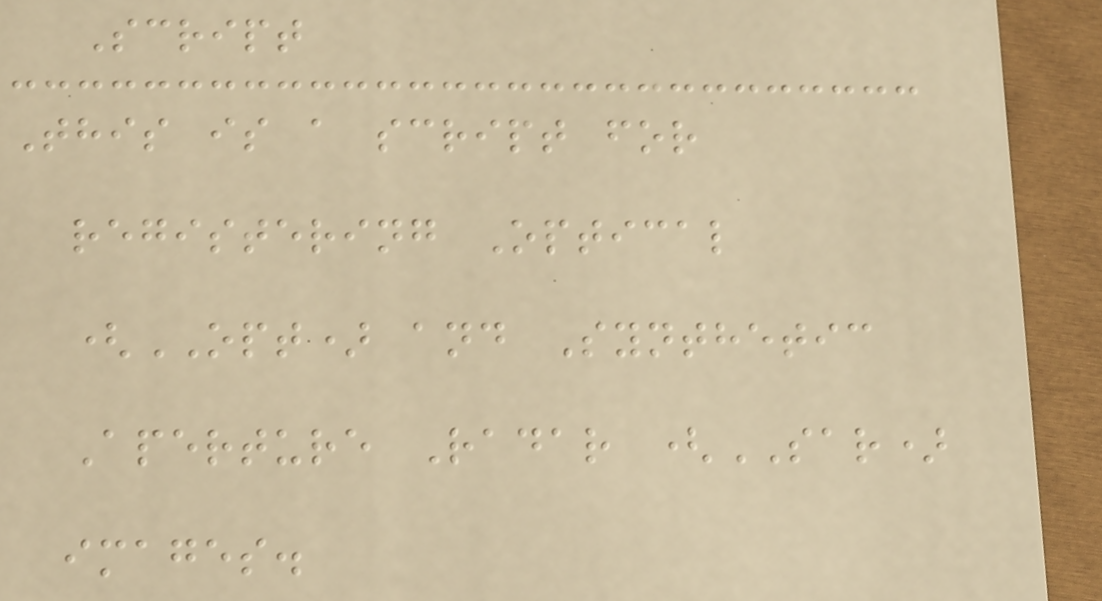Script
This is a script for
registering Optical
(OPT) and Synthetic
Aperture Radar (SAR)
images.
